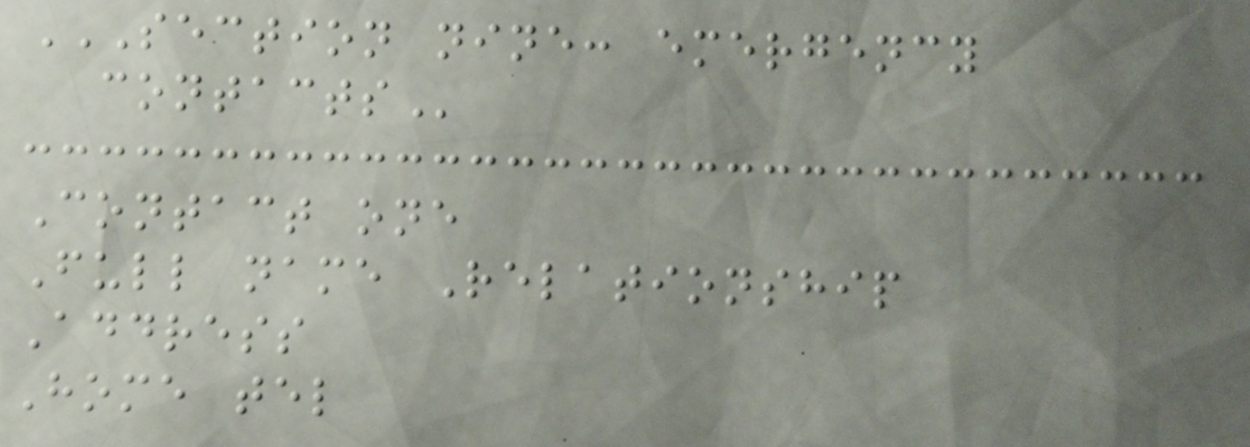SECTION NINE: EMERGENCY
CONTACTS
Contact one
Full name Relationship
Address
Home tel
